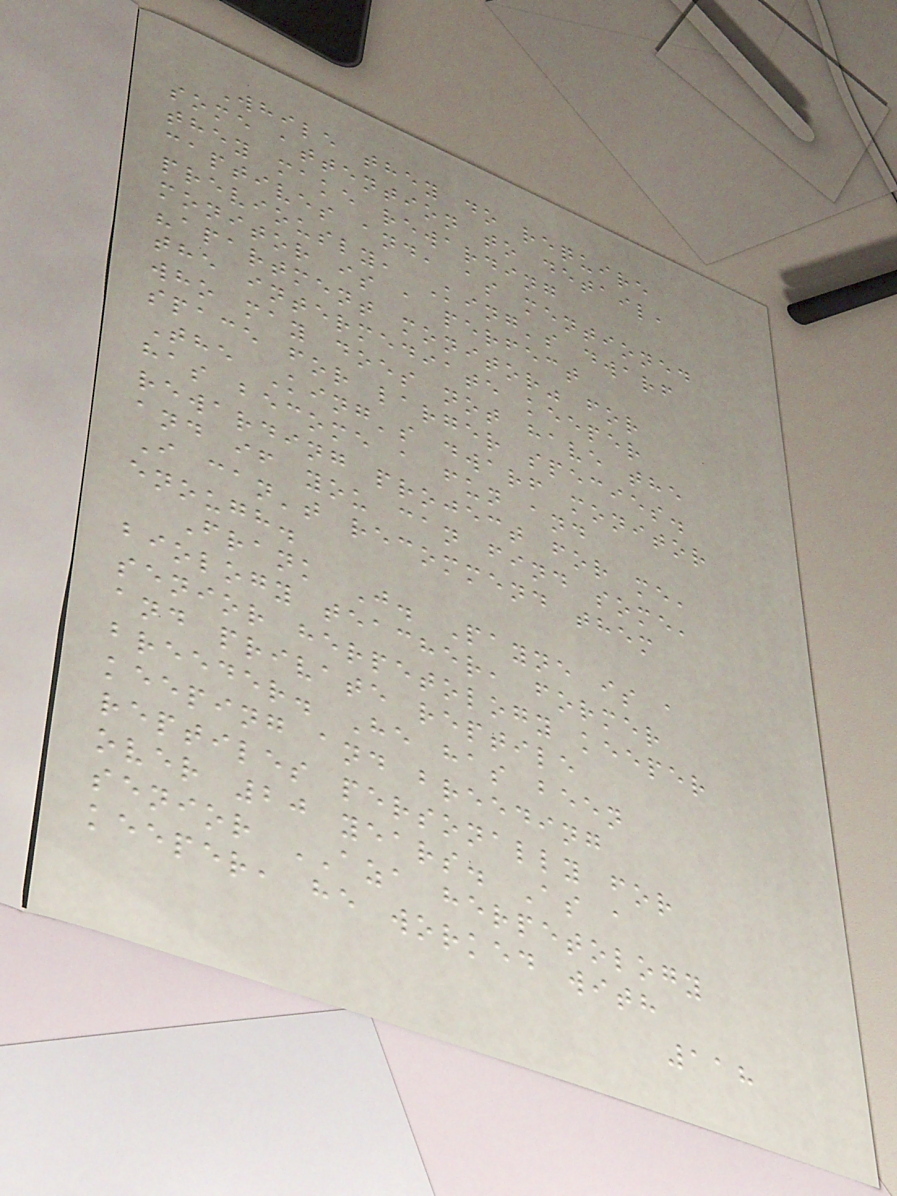While they do require
some attention to detail,
they make rewarding
captives and, as mentioned
previously, King's dwarf
monitor is a perfect
"apartment monitor" for
the intermediate keeper
who may does not have the
space for larger species.
The King's dwarf monitor
has become a fun and
rewarding project for me,
and if you can find some,
I can't recommend them
enough.
Frank J. Payne is a
biology teacher, former
senior herpetology keeper
and private reptile
breeder. He has been
keeping and breeding
reptiles personally for
over 20 years. As a
senior AZA herpetology
keeper, he worked with
118
